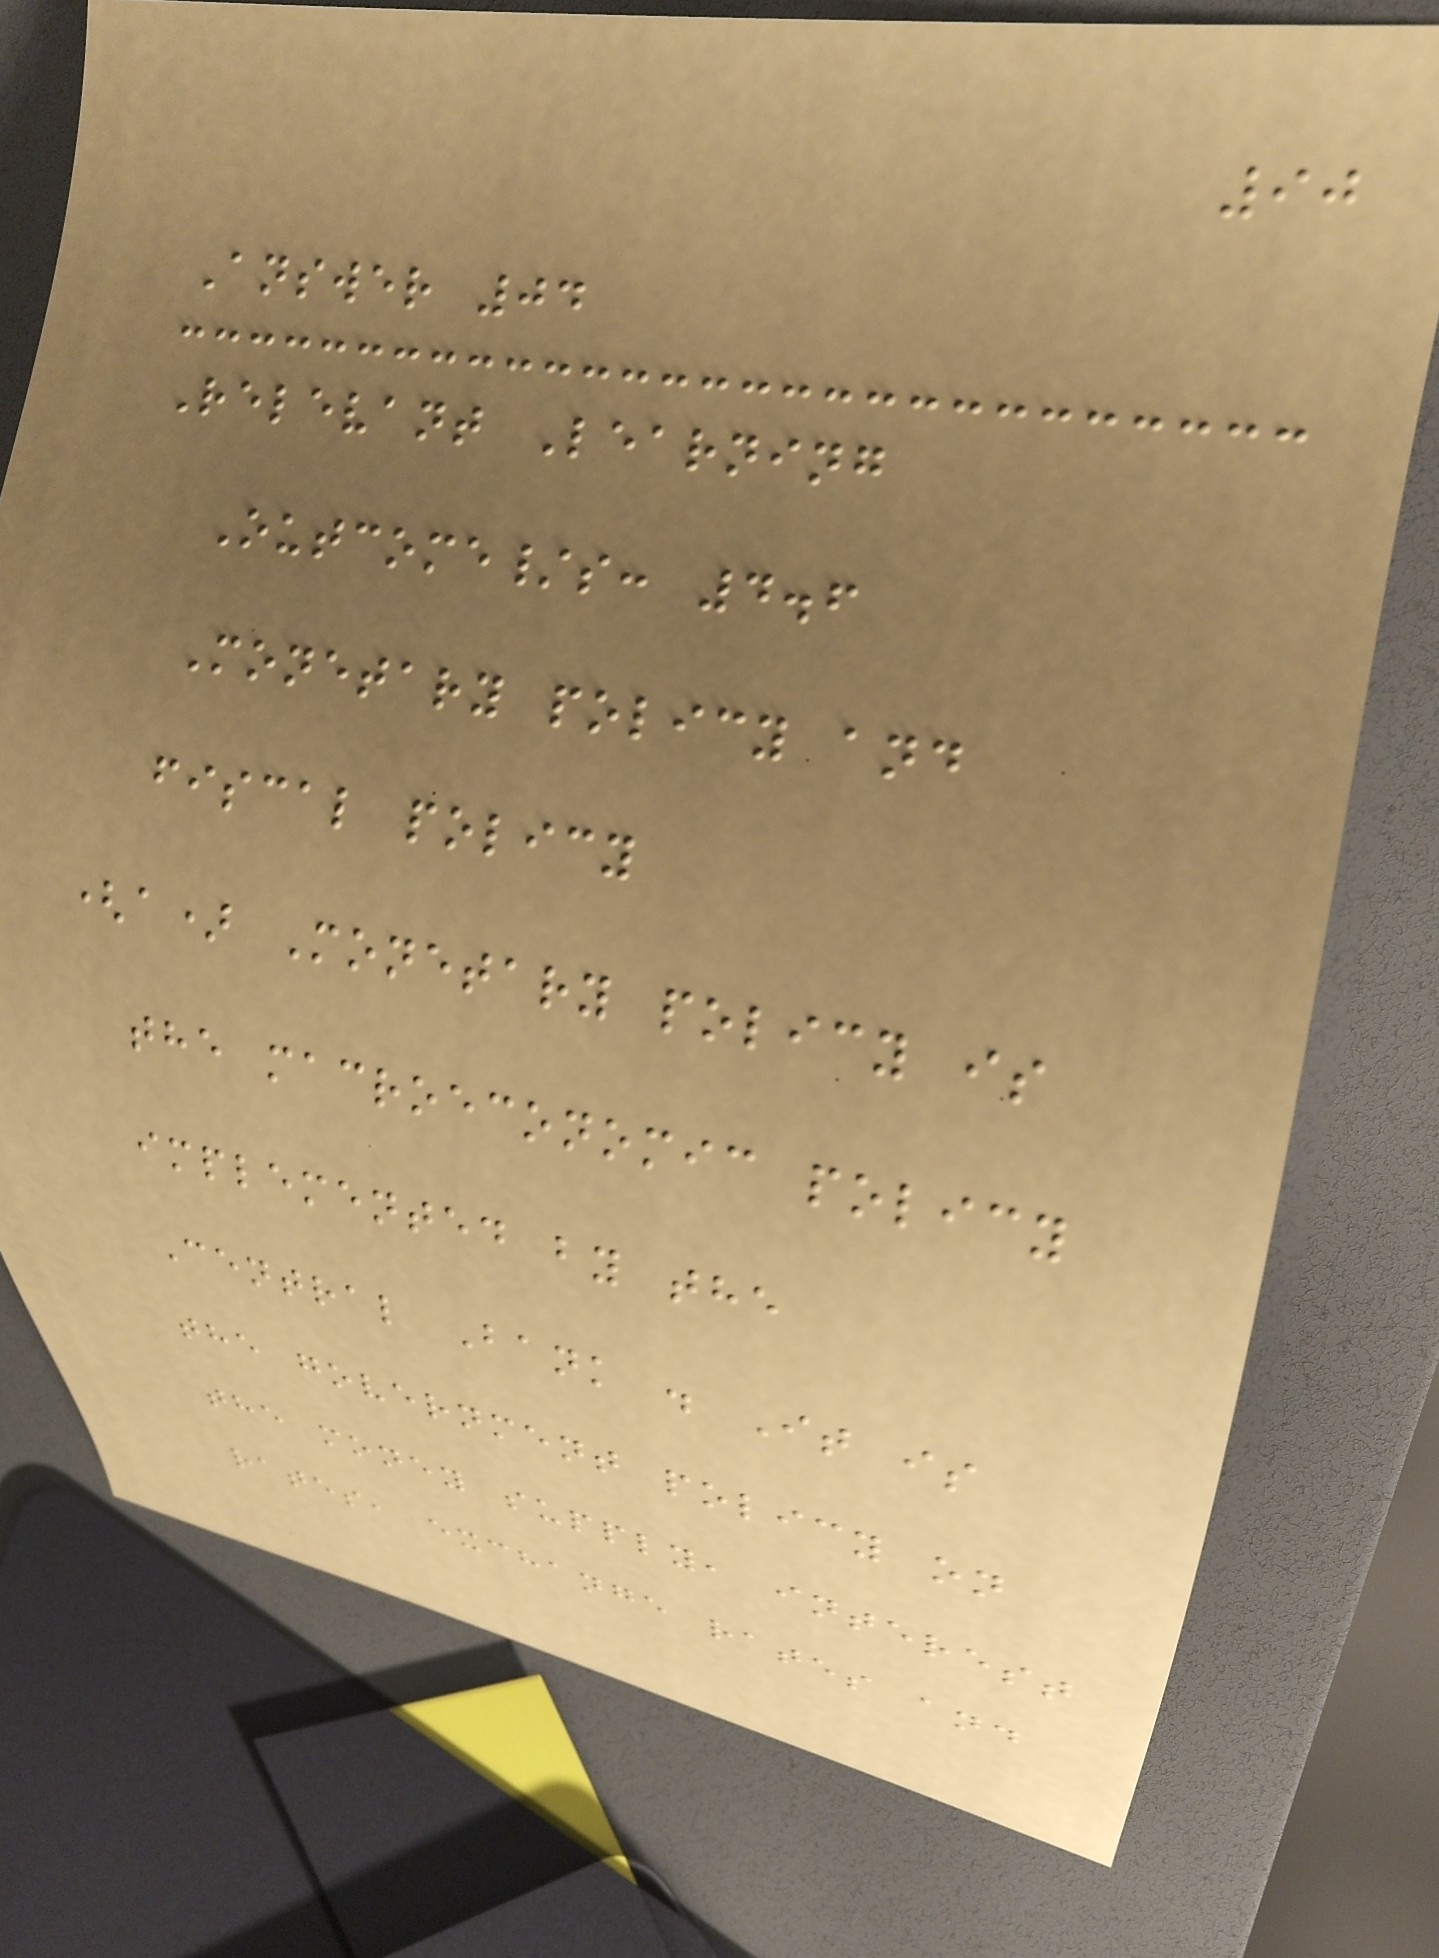90
Answer 04
Relevant Learning
Outcome/s: 4.6
Monetary policy and
fiscal policy
(a) Monetary policy is
the macroeconomic policy
implemented by the
Central Bank . It is
the government policy on
the money supply, interest
rates, exchange rates and
